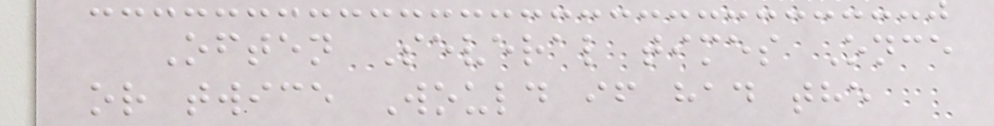Often Several times Once
or twice Would if had the
